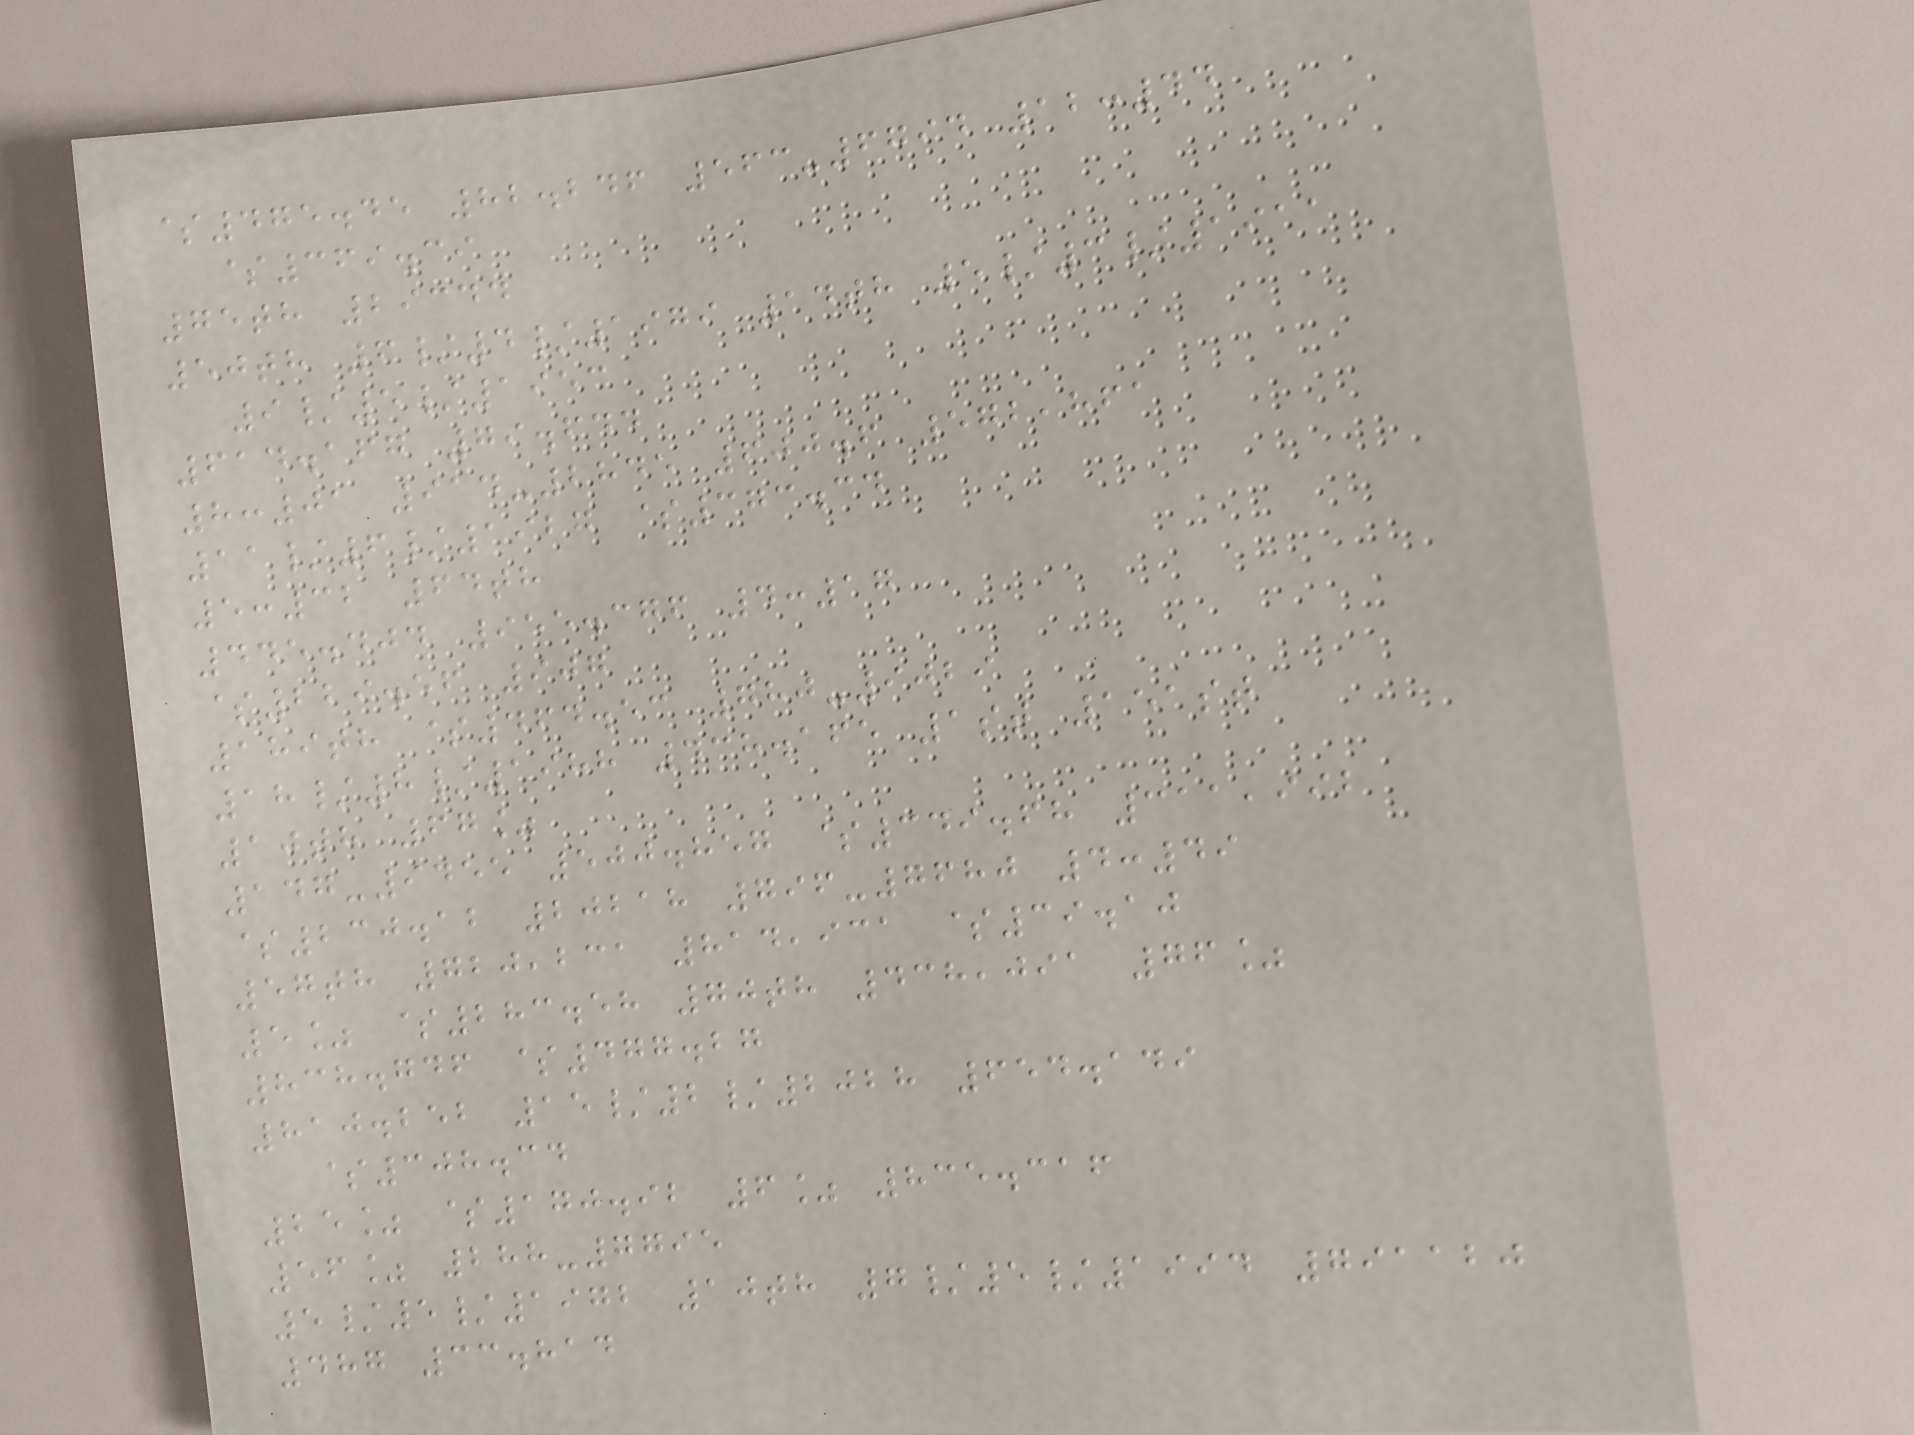$475.45 82.246 563-6794 12:44
$369.39
75th 29344
50th 6/4/1979 14th 5/3/1911
9/5/1953
614.167 79.644
8:01 914-2845 600.6 572,861
11/6/1927 $373.34
5:32 64th
445.404 955.376 4:17
$229.56 907
189th $464.53 780-9029
18/8/1988 438.165 1st 151st
10th 67%
147-9455 500.857 $349.68 311,992
$230.12 20218 796-7680 4:49
57th 720,231 814,931 $39.10
5% $283.58 70th 438,091 76%
838.746 $477.27
810.252 15/2/2028 654.149
$308.34
25% $170.92 6% 835.316
56% 288-7795
5/5/1972 10th 7/5/1994 791120
487 33.814
